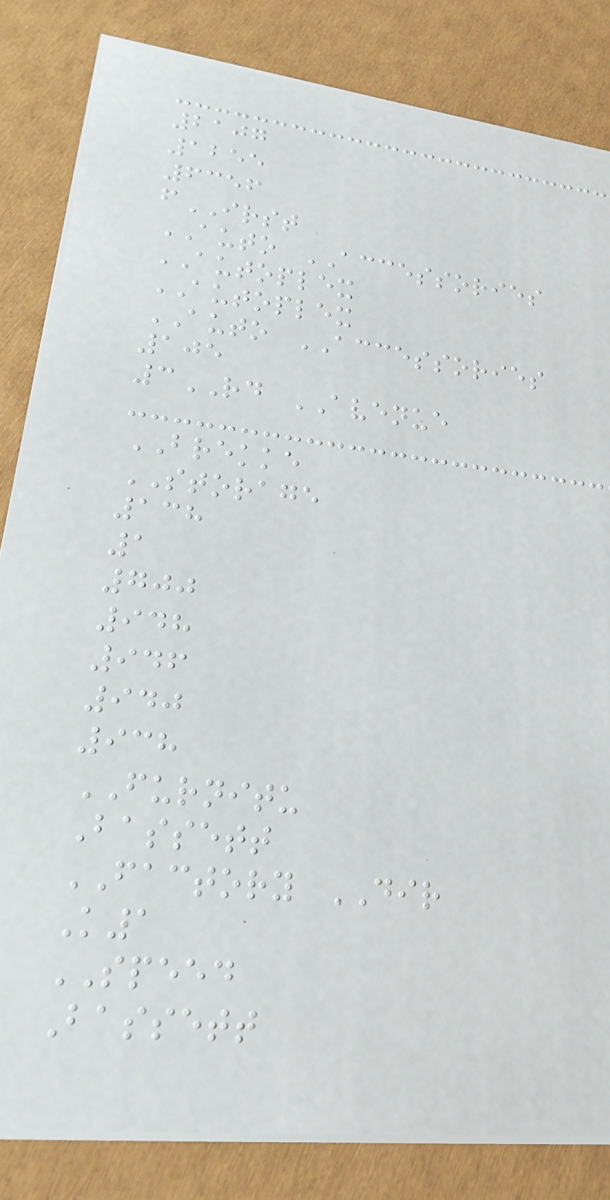2107
1255
6356
fIRST
AUTO ACCESSORIES
AUTOPLEX
AUTOPLEX
AUTO ACCESSORIES
105
3RD AVENUE
BREKKE
STORAGE
138
1
700
948
946
940
938
FURNITU
Bassett
FACTORY DIR
K1
SPEED
Bassett
